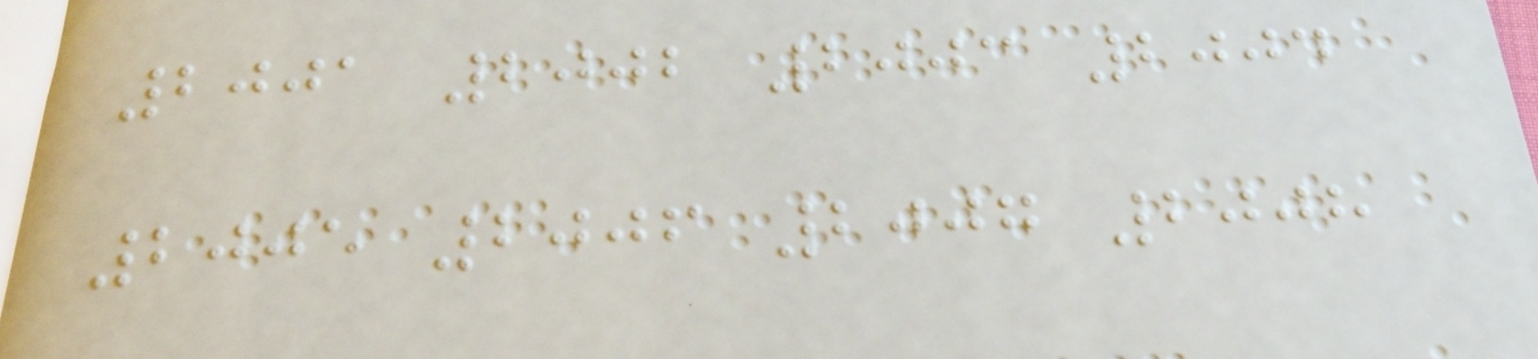2001 2002 2003 2004
2005 2006 2007 2008
